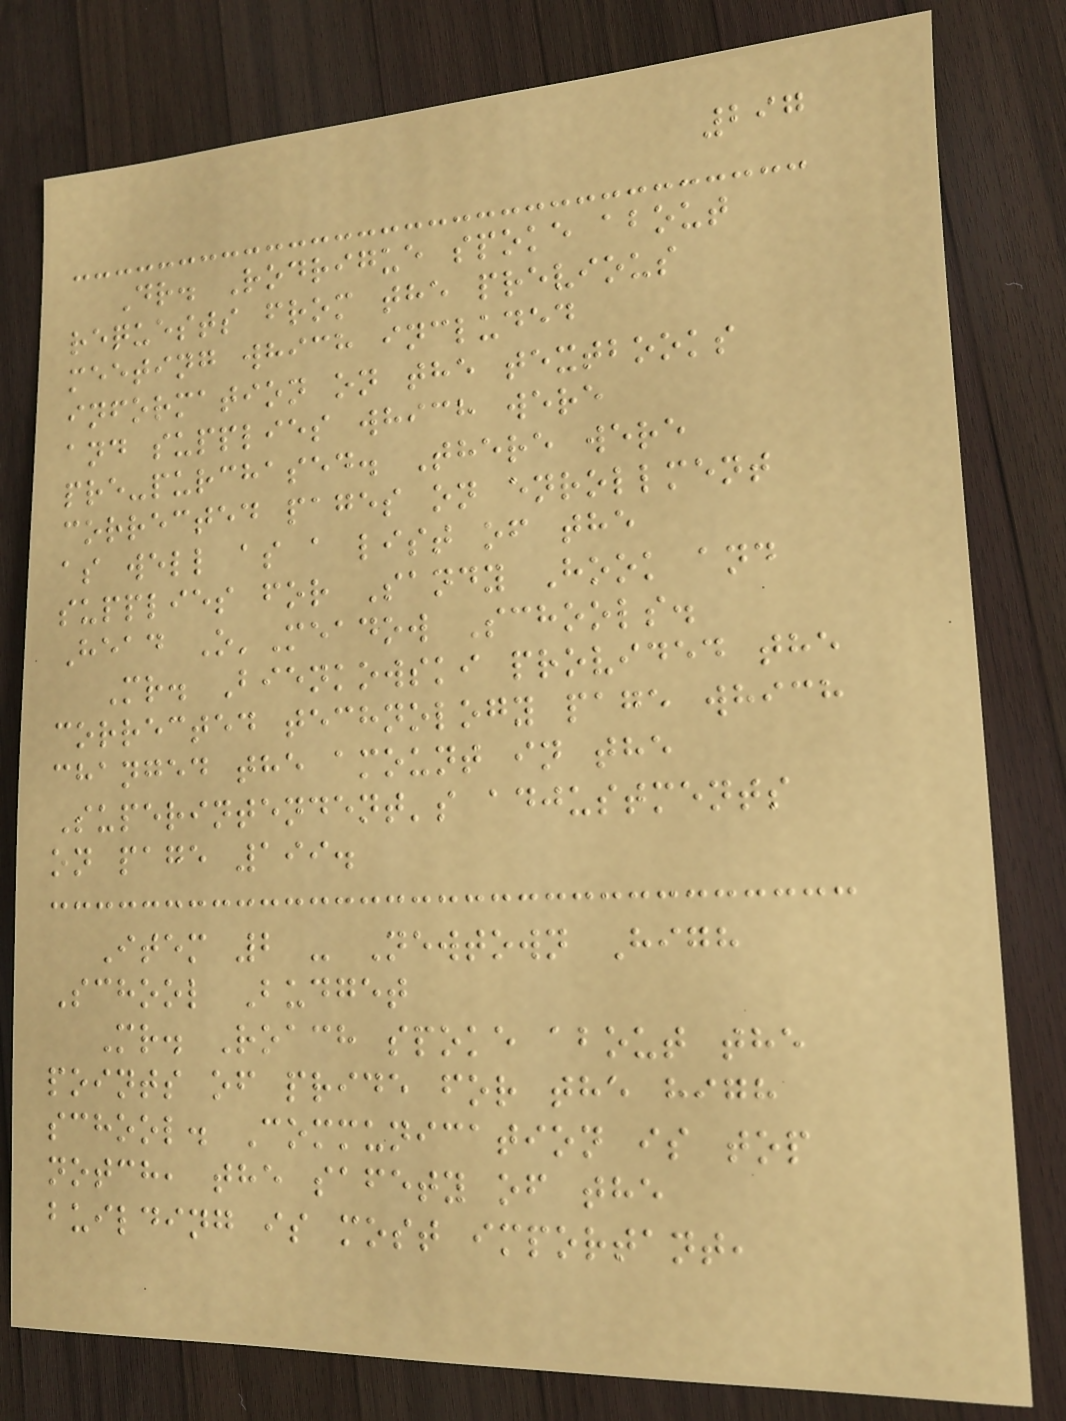297
Dr. Rodrigue spoke about
requests from the previous
meeting which included
information on the textbooks
and supplies which were
pre-purchased. There were
corrected pages on enrollment
as well as a list of the
supplies for Sandy Hook and
Head O'Meadow Schools.
Mr. Bienkowski provided the
corrected technology page which
changed the amount in the
Superintendent's adjustments
on page 199.
Item 2 - Newtown High
School Budget
Mr. Roach spoke about the
points of pride for the high
school. Communication is top
notch, the safety of the
building is most important,
